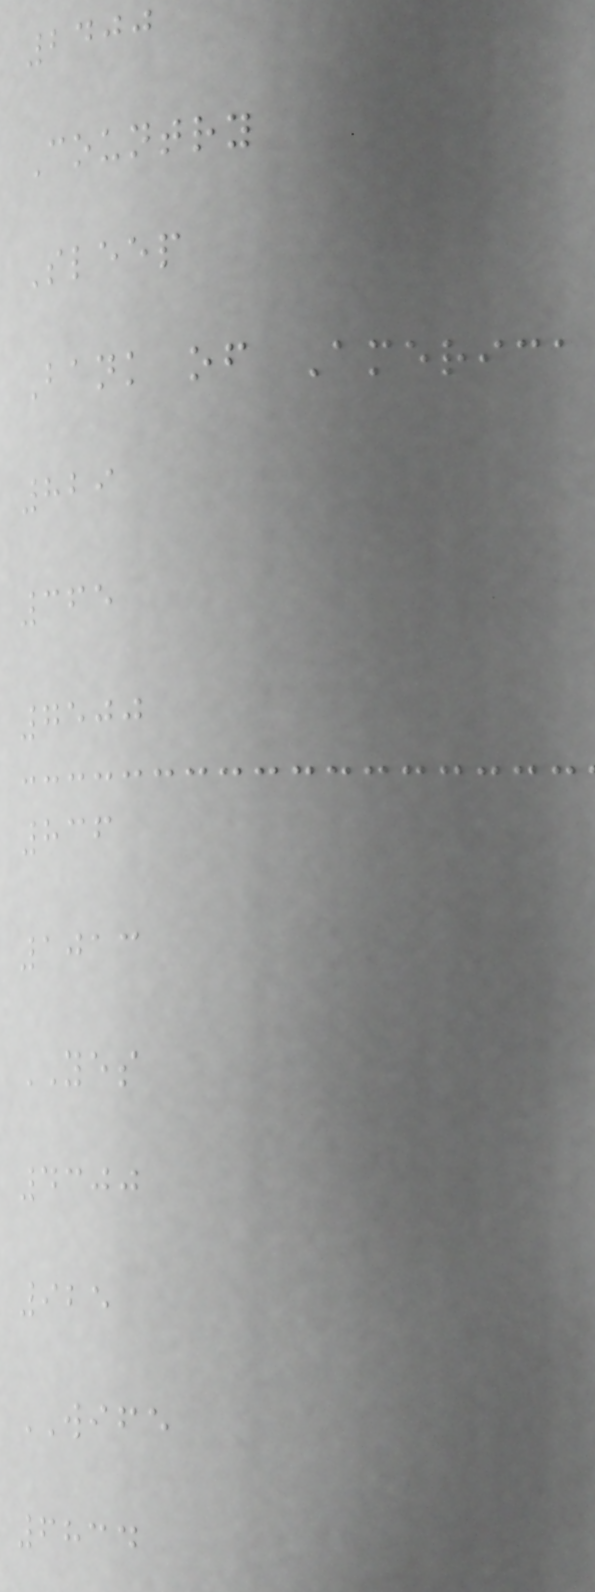2400
Country
Sleep
Bank of America
829
365
7500
836
1013
YES
4300
925
WIFE
6834
